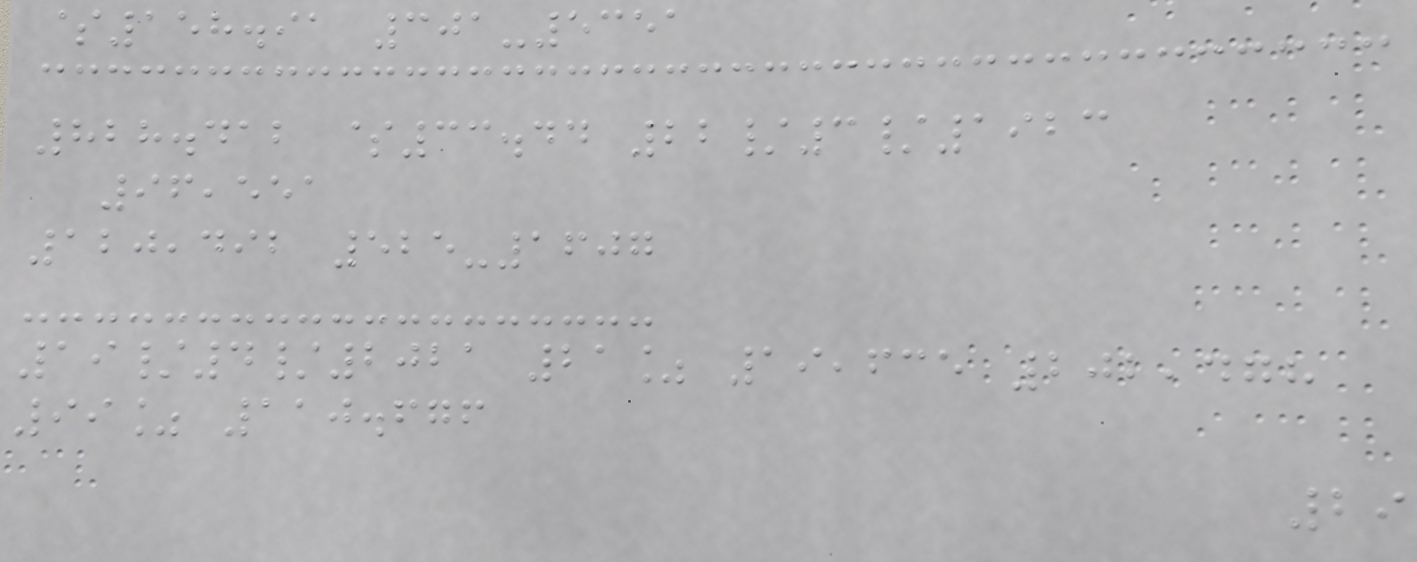$158.91 301-5351
828.412 $33.44 22/3/1923
96,551
120,492 525-1607
19/4/2021 21% 19,635 202,478
99% 110.676
29
